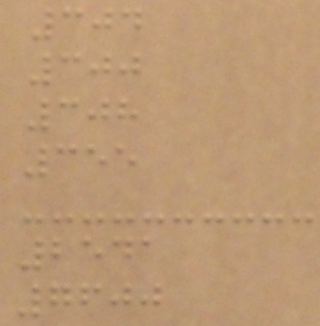304
300
308
355
2541
7600
